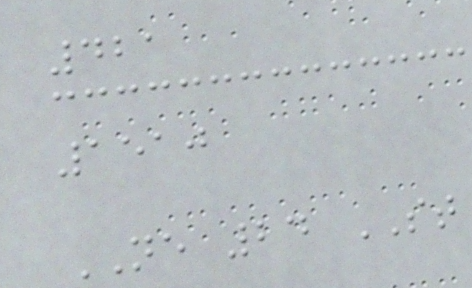421
1510
NE 24 ST
